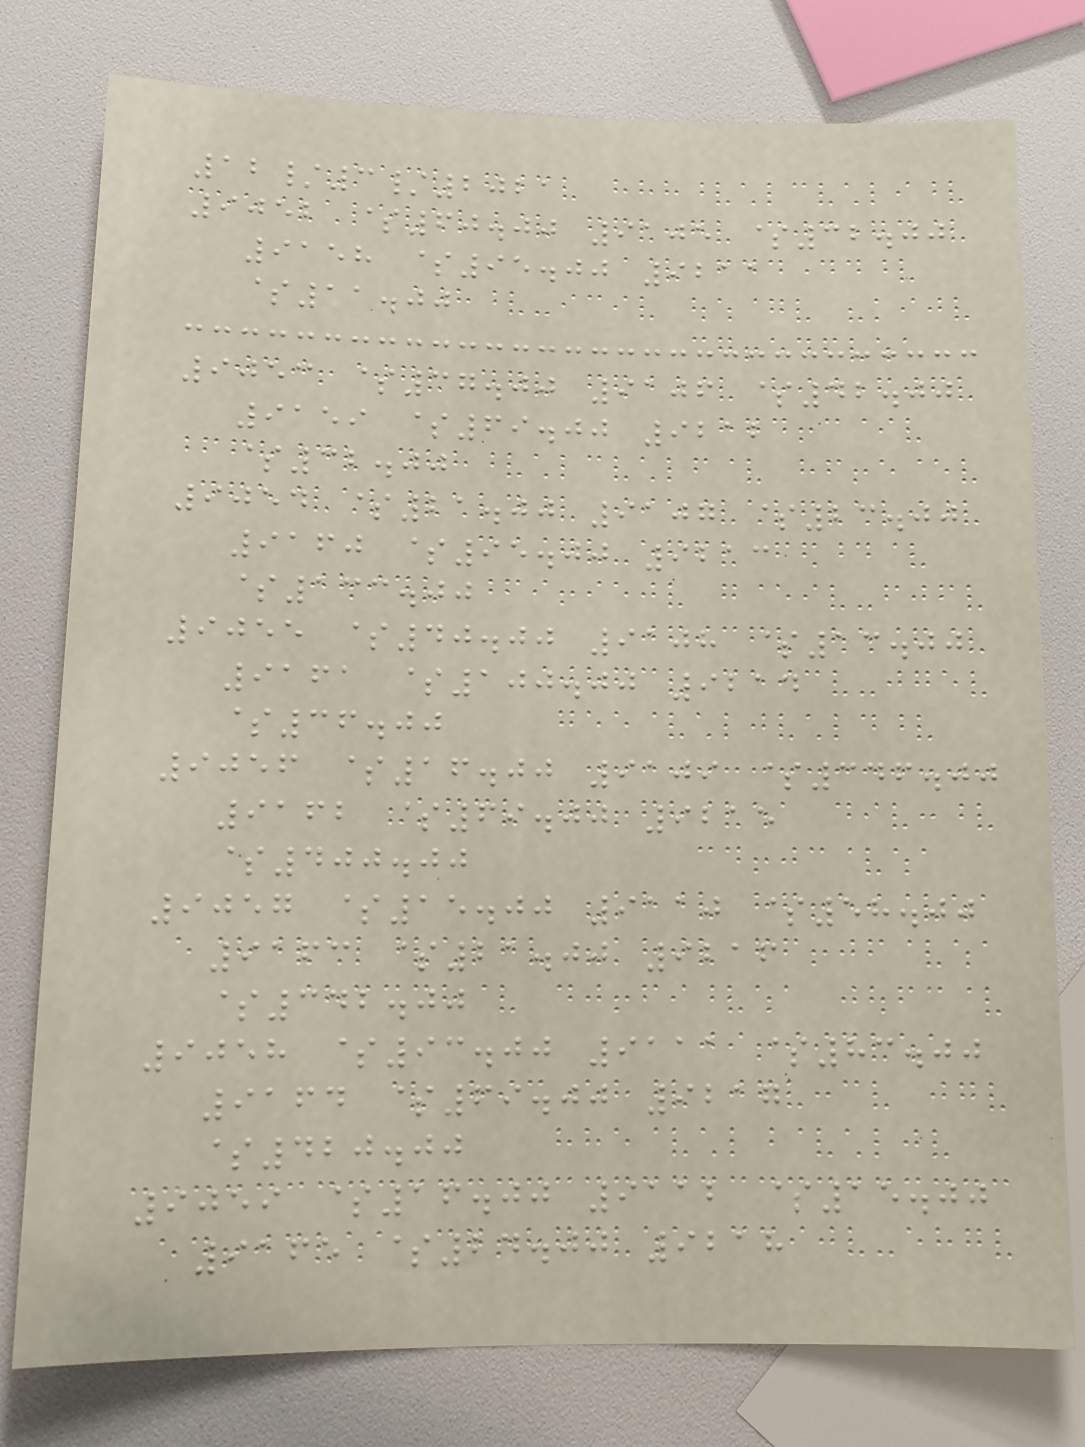12/3/2021
9052 $60.00 9105 $32.00
9158 $95.00 9211
$11.00
9053 $37.00 9106 $42.00
9159 $69.00 9212
$32.00
9054 $21.00 9107 $23.00
9160 $95.00 9213
$133.00
9055 $40.00 9108 $13.00
9161 $100.00 9214
$36.00
9056 $16.00 9109 $346.00
9162 $69.00 9215
$400.00
9057 $15.00 9110 $58.00
9163 $21.00 9216
$342.00
9058 $93.00 9111 $83.00
9164 $69.00 9217
$420.00
9059 $16.00 9112 $15.00
9165 $24.00 9218
